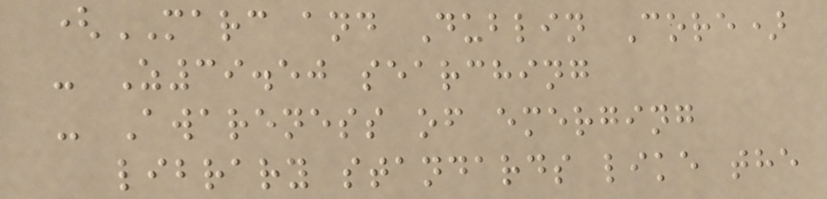(MARC and Dublin Core)
- Z39.50 searching
- Awareness of emerging
library standards like the
